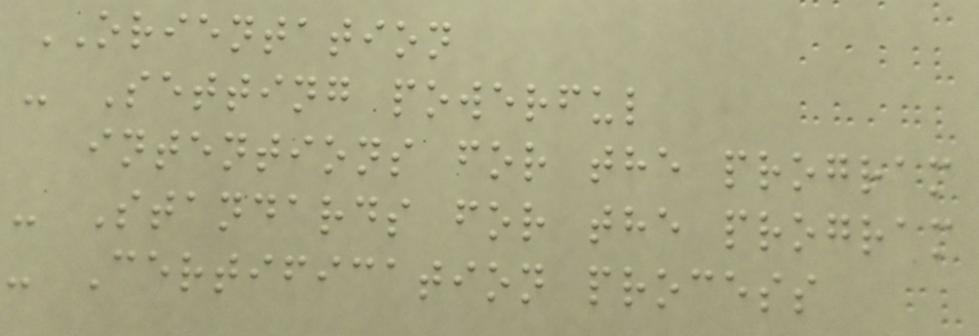ORIENTATION
- Setting powerful
intentions for the program
- Standards for the program
- Certification process
